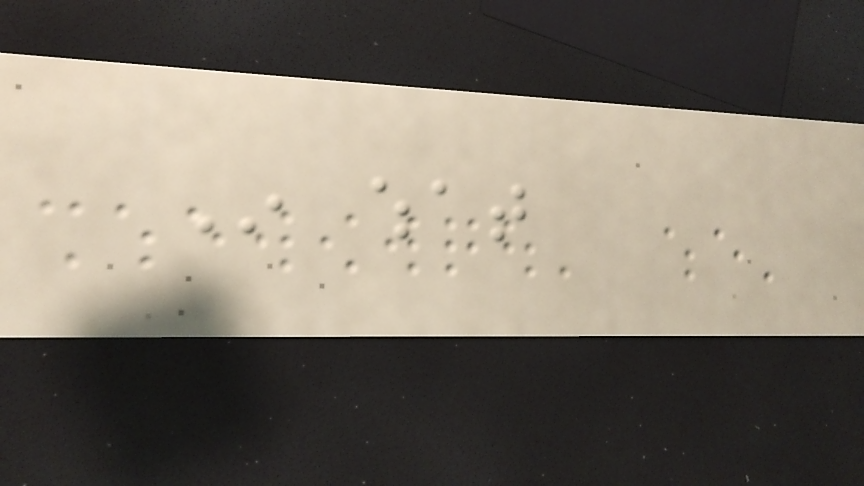In what
